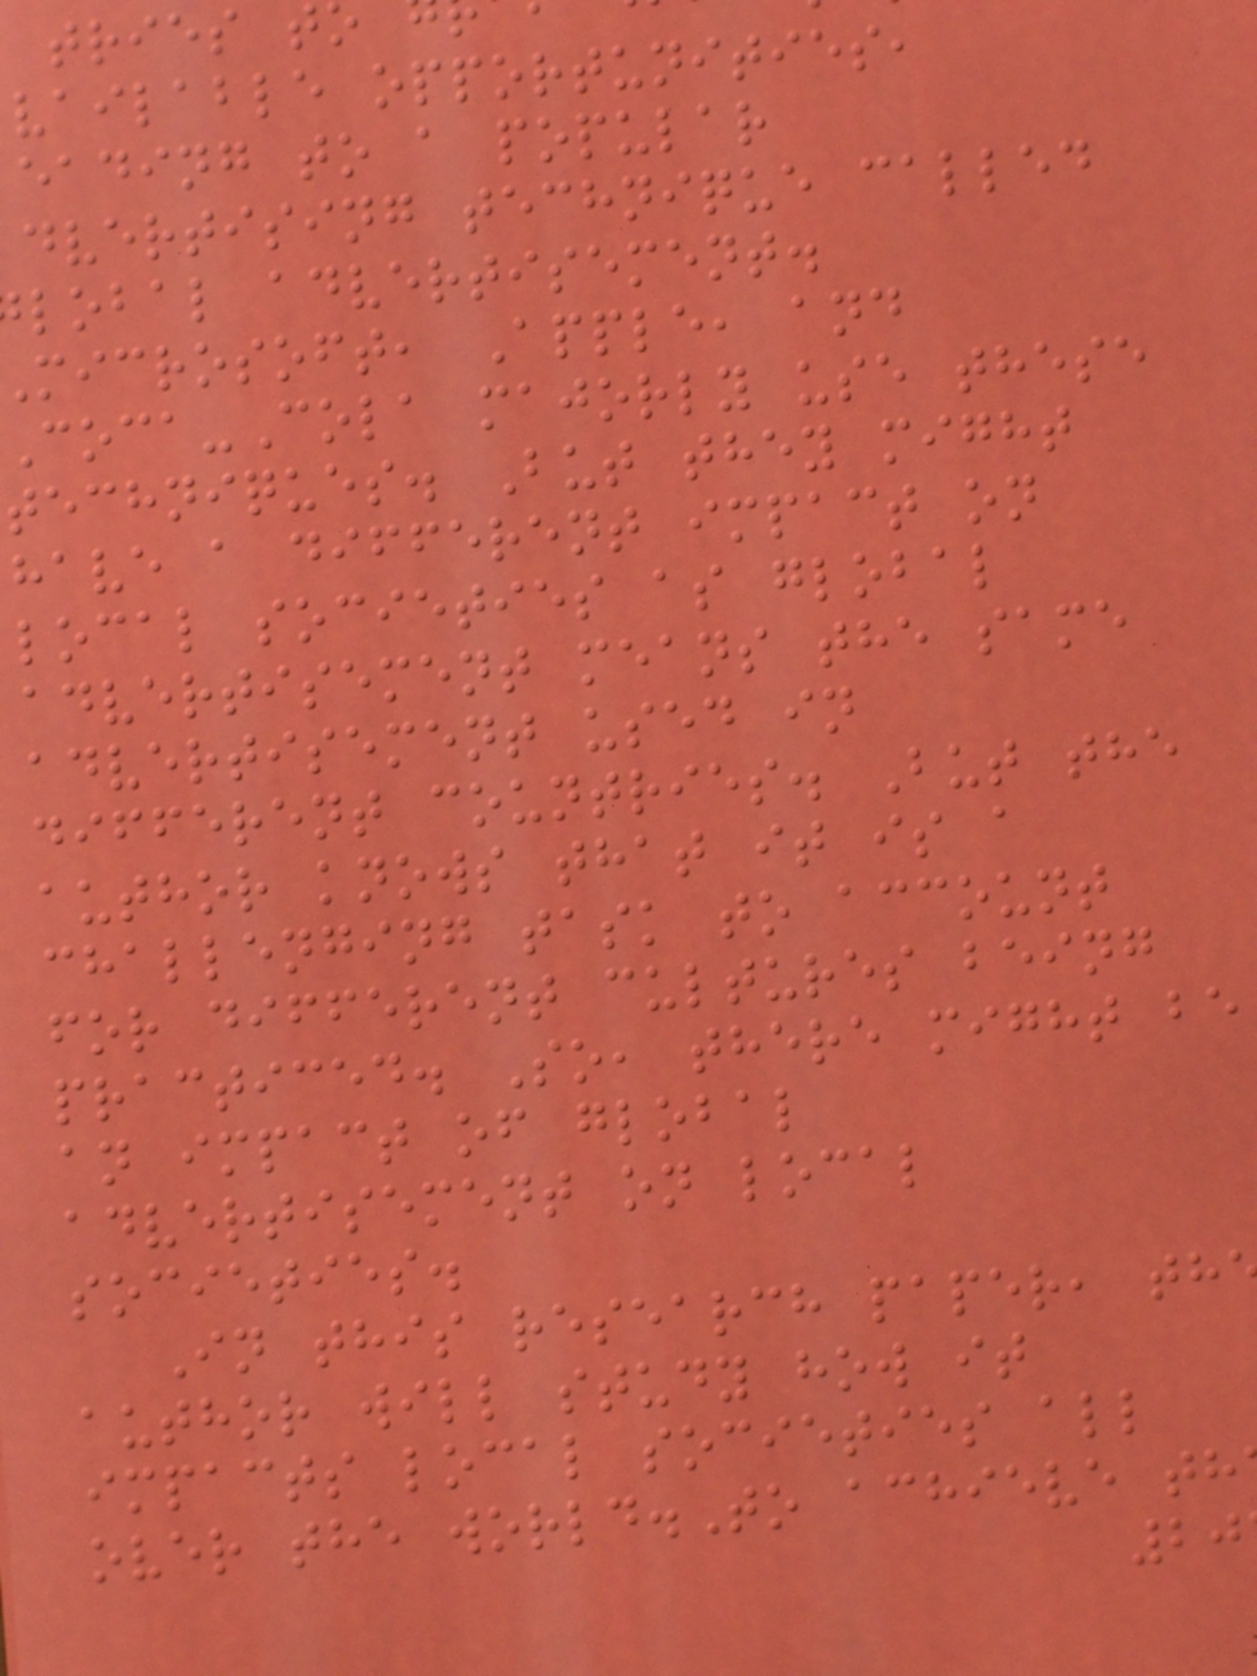tries t
vailable opportunities,
eading to a popular
dvertising technique called
lobal advertisement.
microsoft, Apple, and
Coca-Cola majorly use these
techniques. But they might
have a different impact on
local societies as global
advertisement means the same
advertisement used in
different countries. But the
author knows that it is a
challenging task to account
for different cultures being
practiced. So, there might be
an impact of global
advertisement on local
societies.
In this research paper, th
author will study how it
impacts local societies all
over the world.To achieve th
